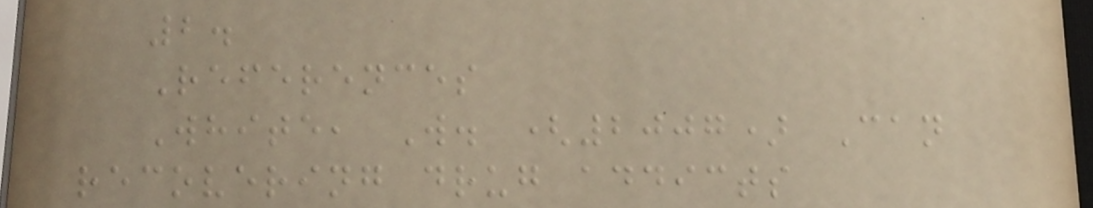2.
References
White, W. (2007) Can
recovering drug addicts
